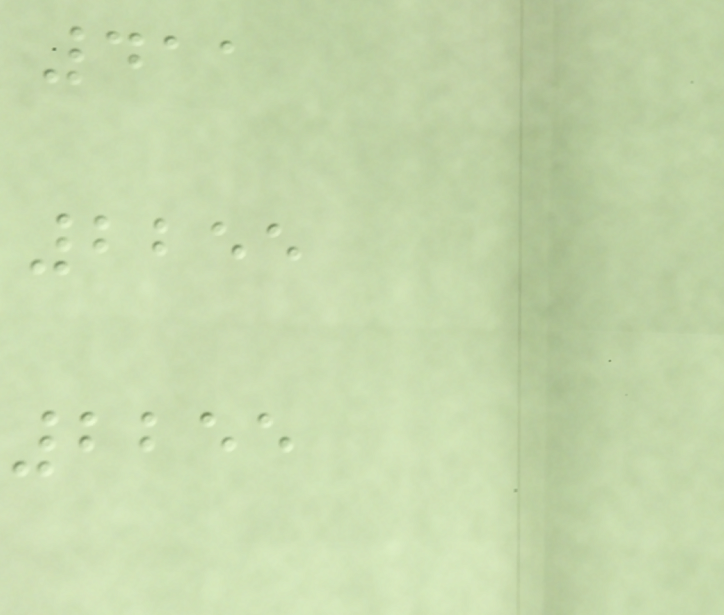411
2255
2255
